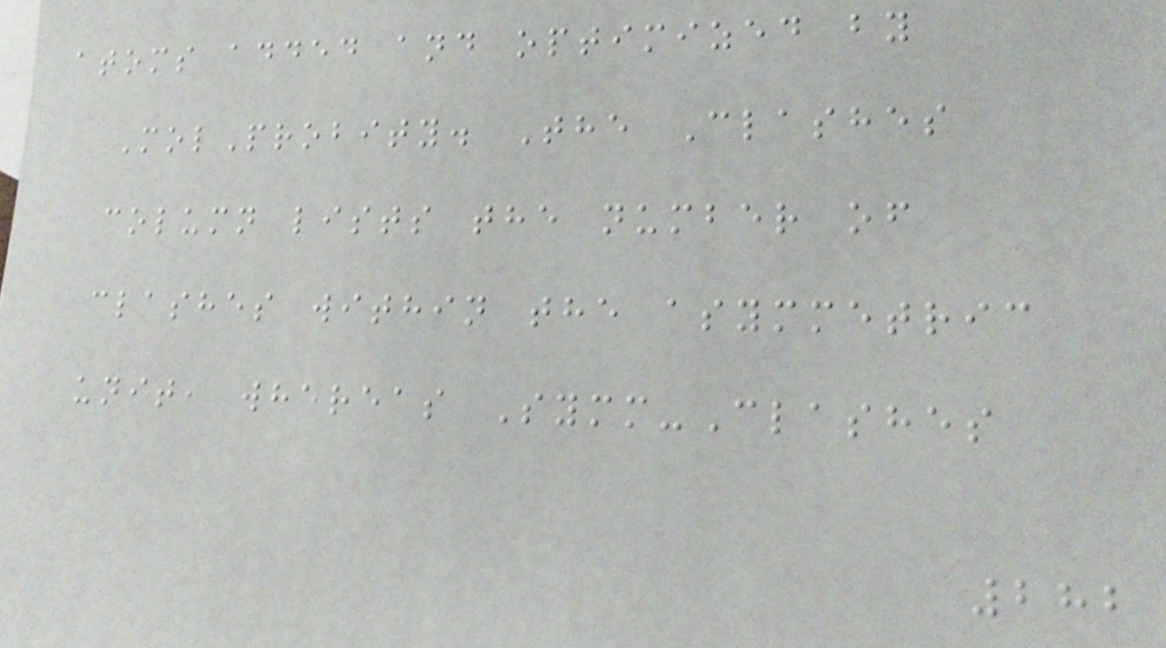atoms added and optimized by
MolProbity. The Clashes
column lists the number of
clashes within the asymmetric
unit, whereas Symm-Clashes
282
